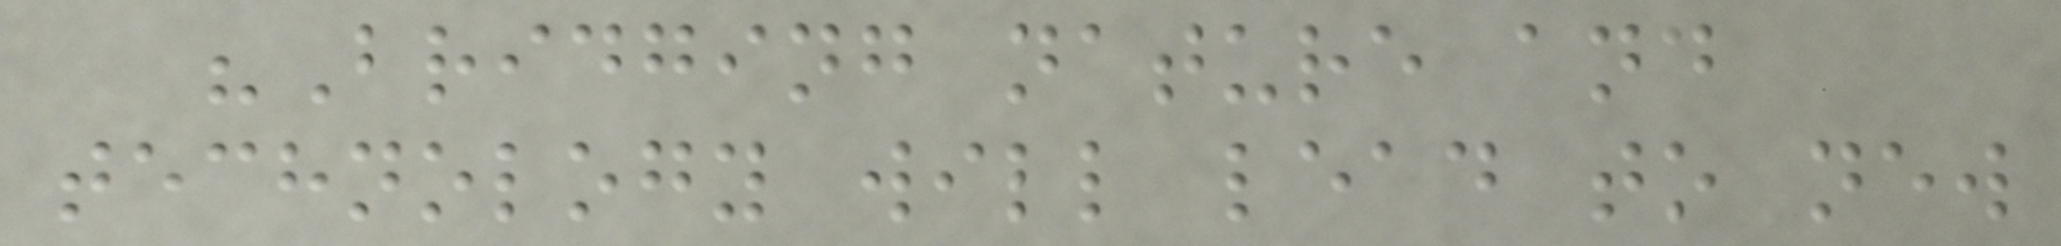"Bridging nature and
technology will lead to new
